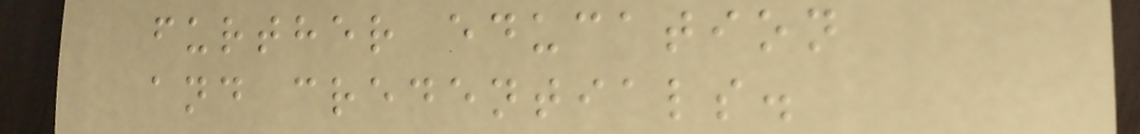further education
and credentials.
